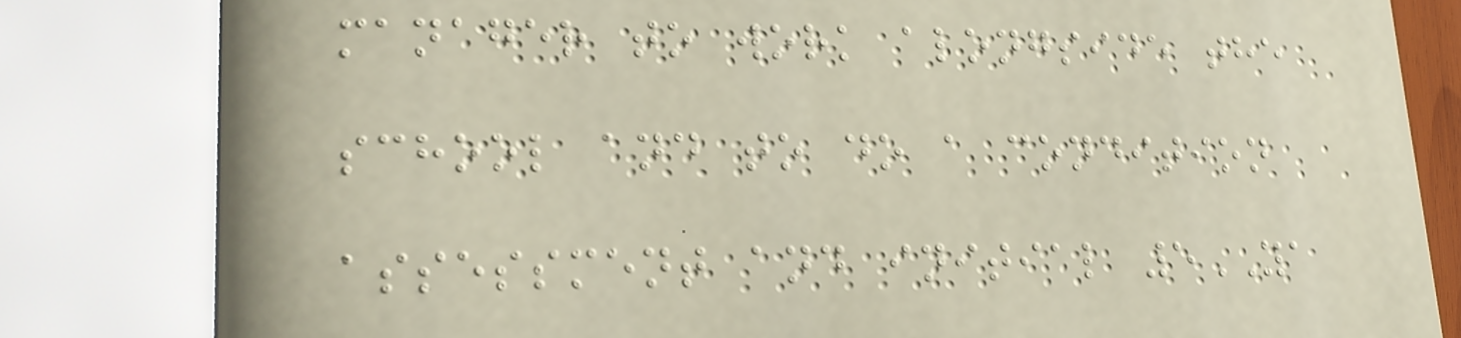manager to work alongside the
school and to do a condition
assessment and initial 5YA
